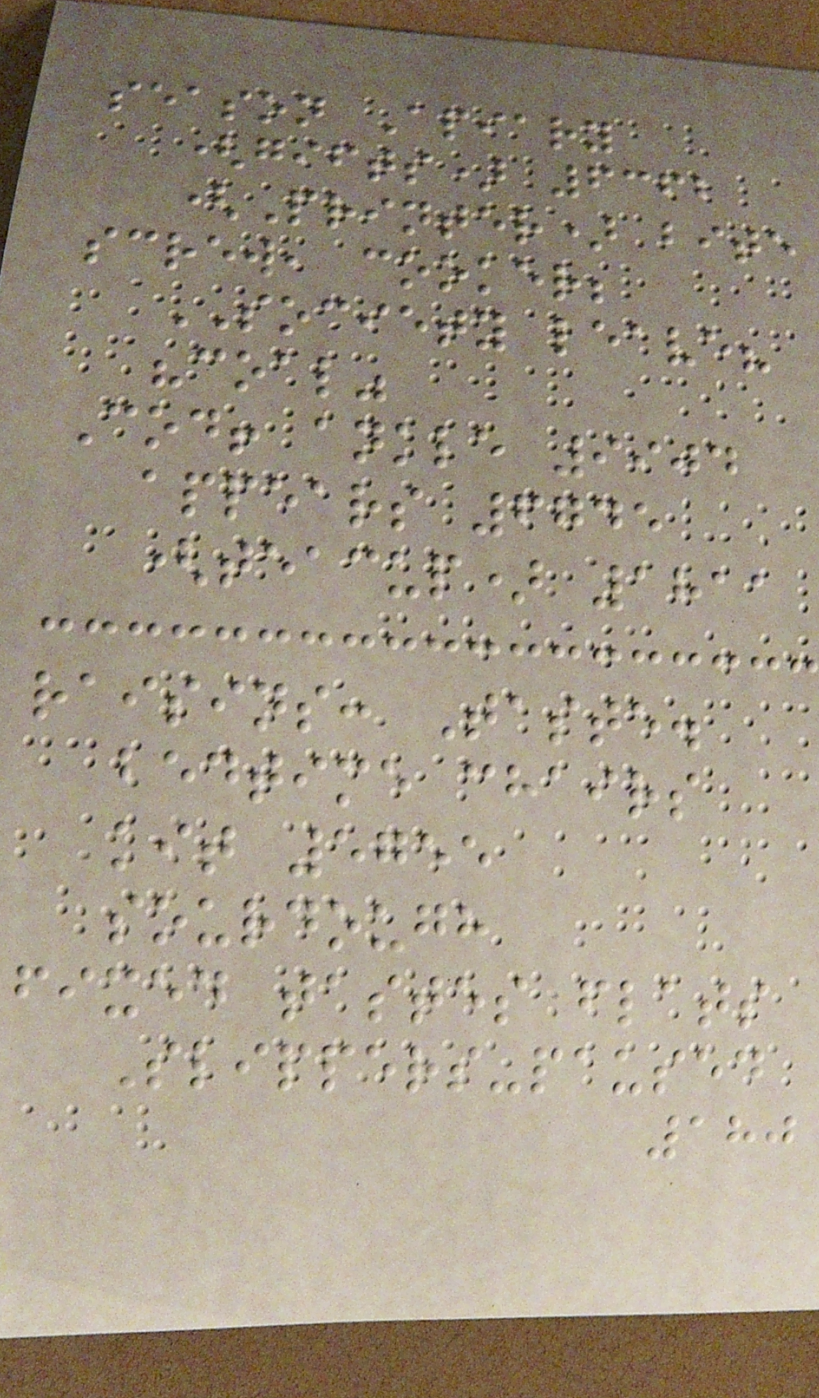season Apiary
(gifts) 6362
(Printer) bite
screw, cooker;
SOCIETY leave?
"coal"
Cod! ankle 9904
appears 6745
(teacup) 1811
raisins: Taste.
bedtime chairs
kit 5755
sourdough
fixed tastes flats
Slippers-paused
180
